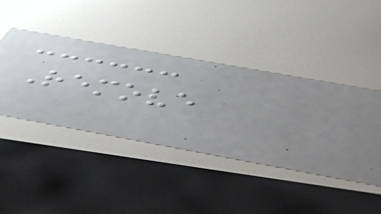Remove
